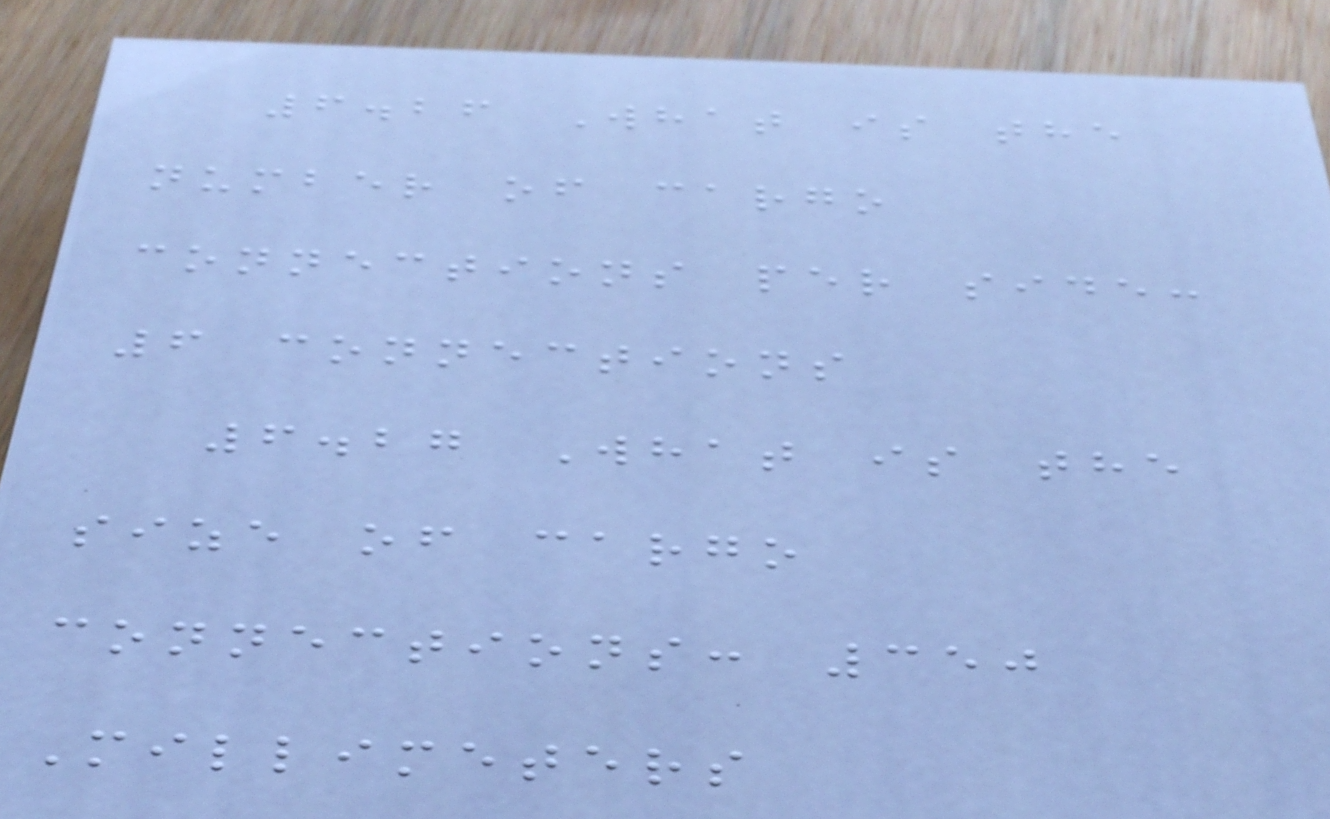6.26 What is the
number of cargo
connections per side:
6 connections
6.27 What is the
size of cargo
connections: 350
Millimeters
